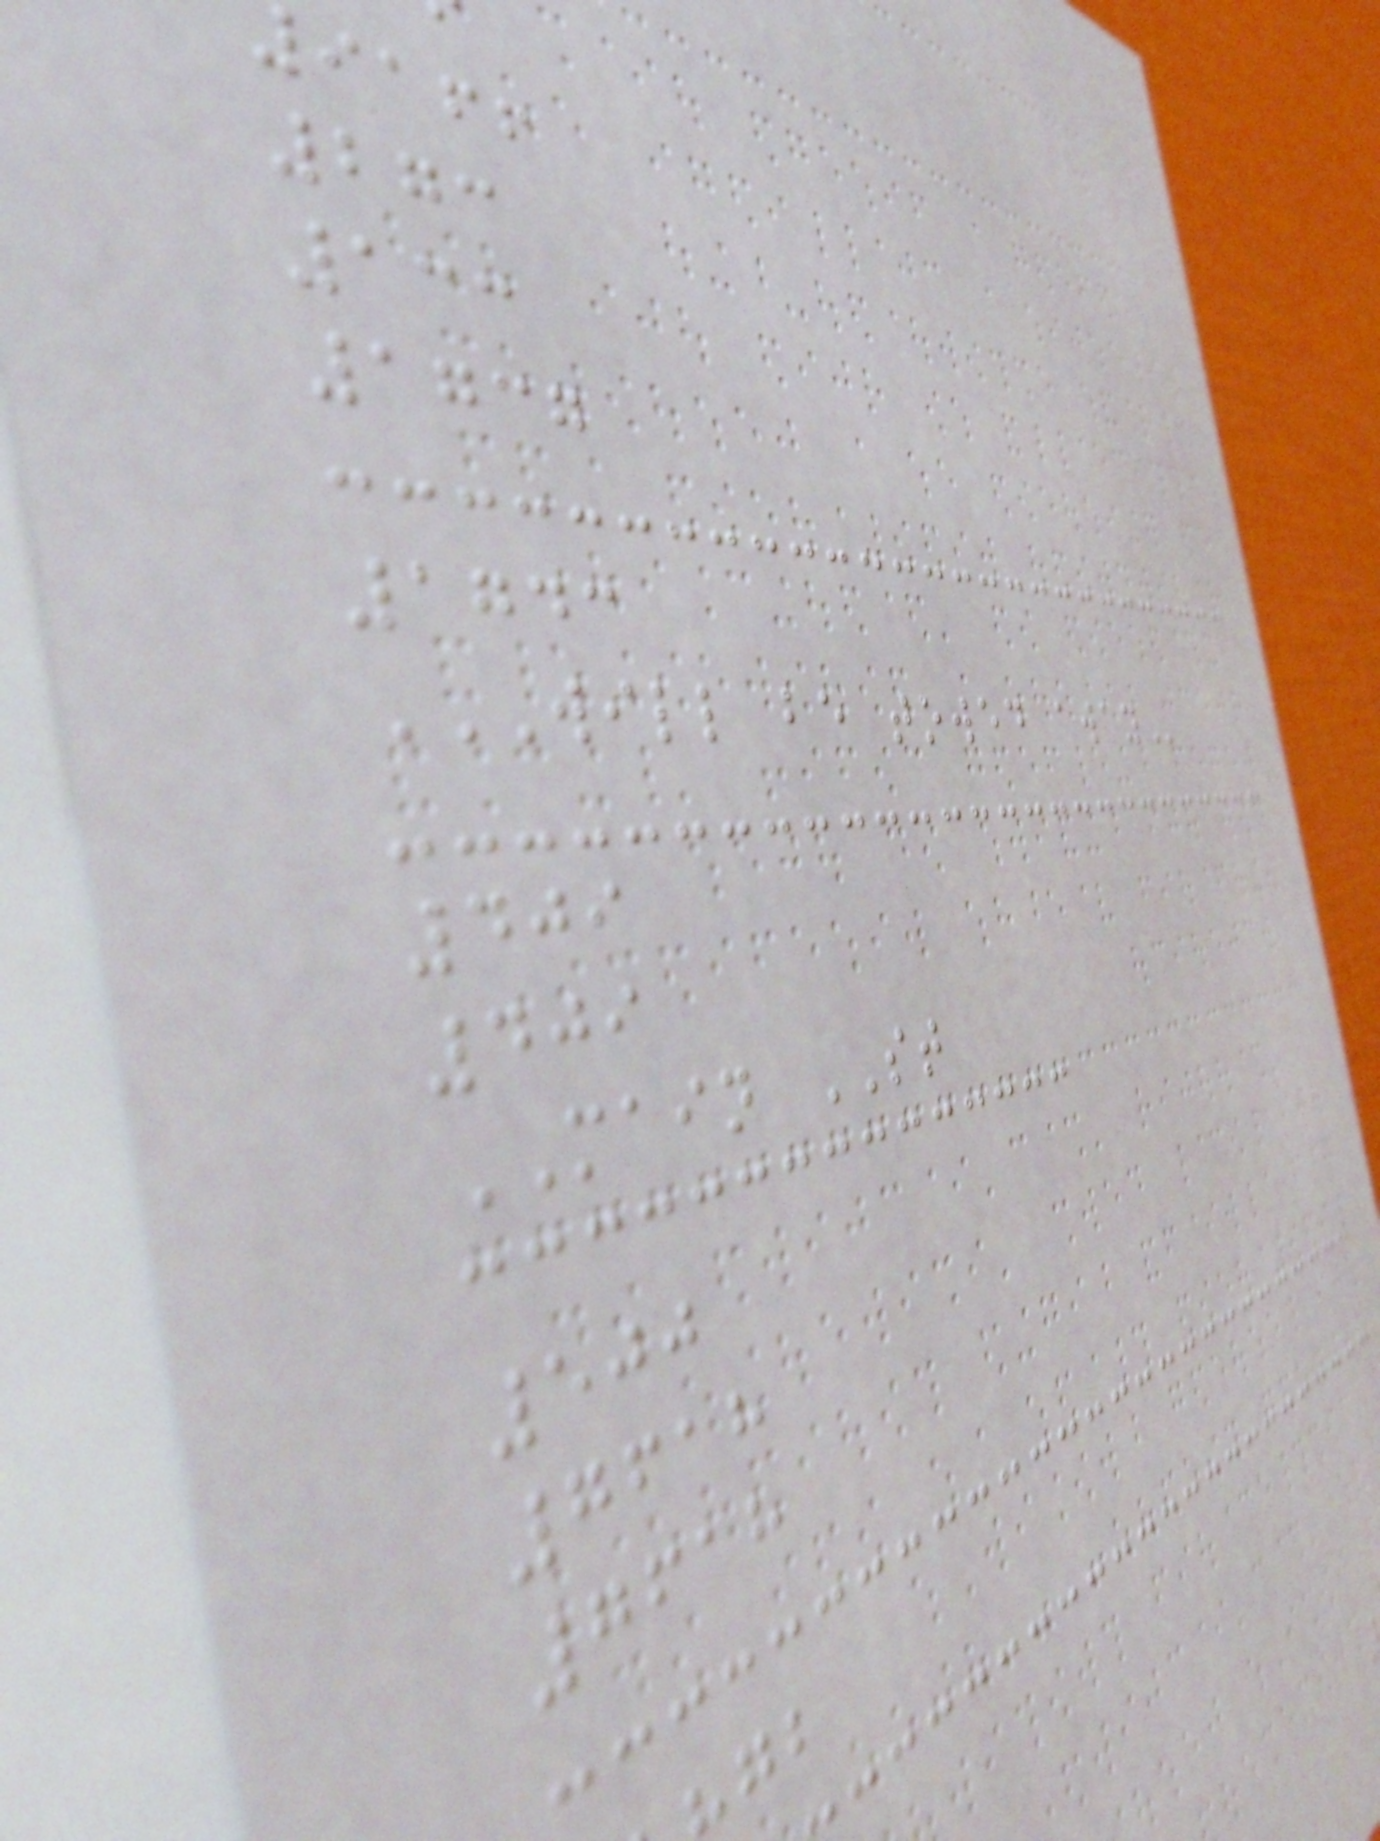iaff
273
133
1737
1743
WILL BE TOWED AWAY
409
409
MAIN ST
500
7618
7618
